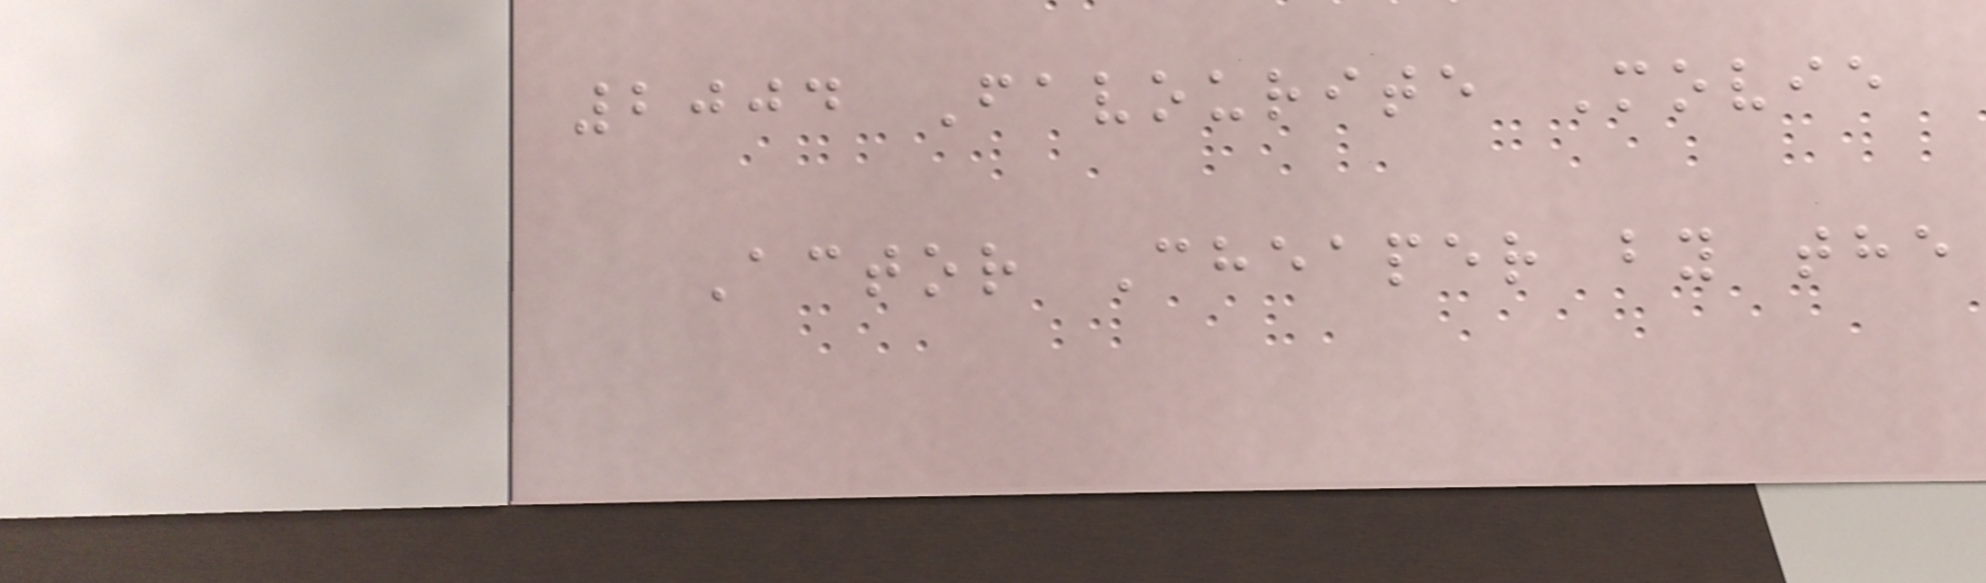2004 Favourite Movie
Actor Cheaper by the
